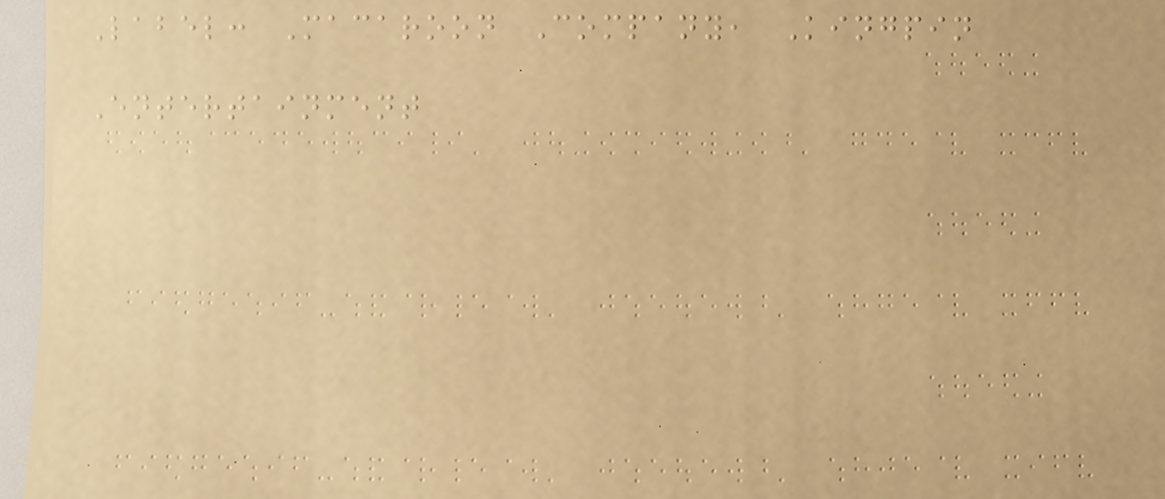Label: Macaroon Company, Kingpin
Entertainment
